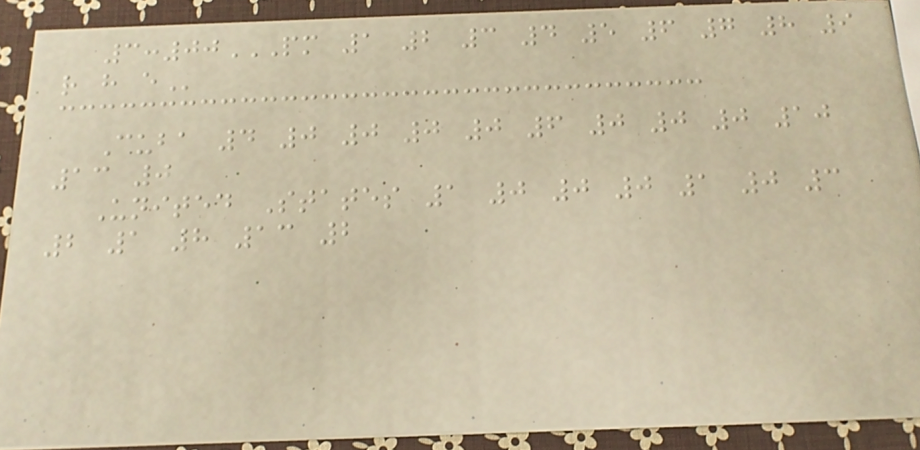3:00PM 1 2 3 4 5 6 7 8 9
R H E
Cuba 4 0 0 0 0 6 0 0 0 10
13 0
United States 1 0 0 0 1 0 3
2 1 8 13 2
